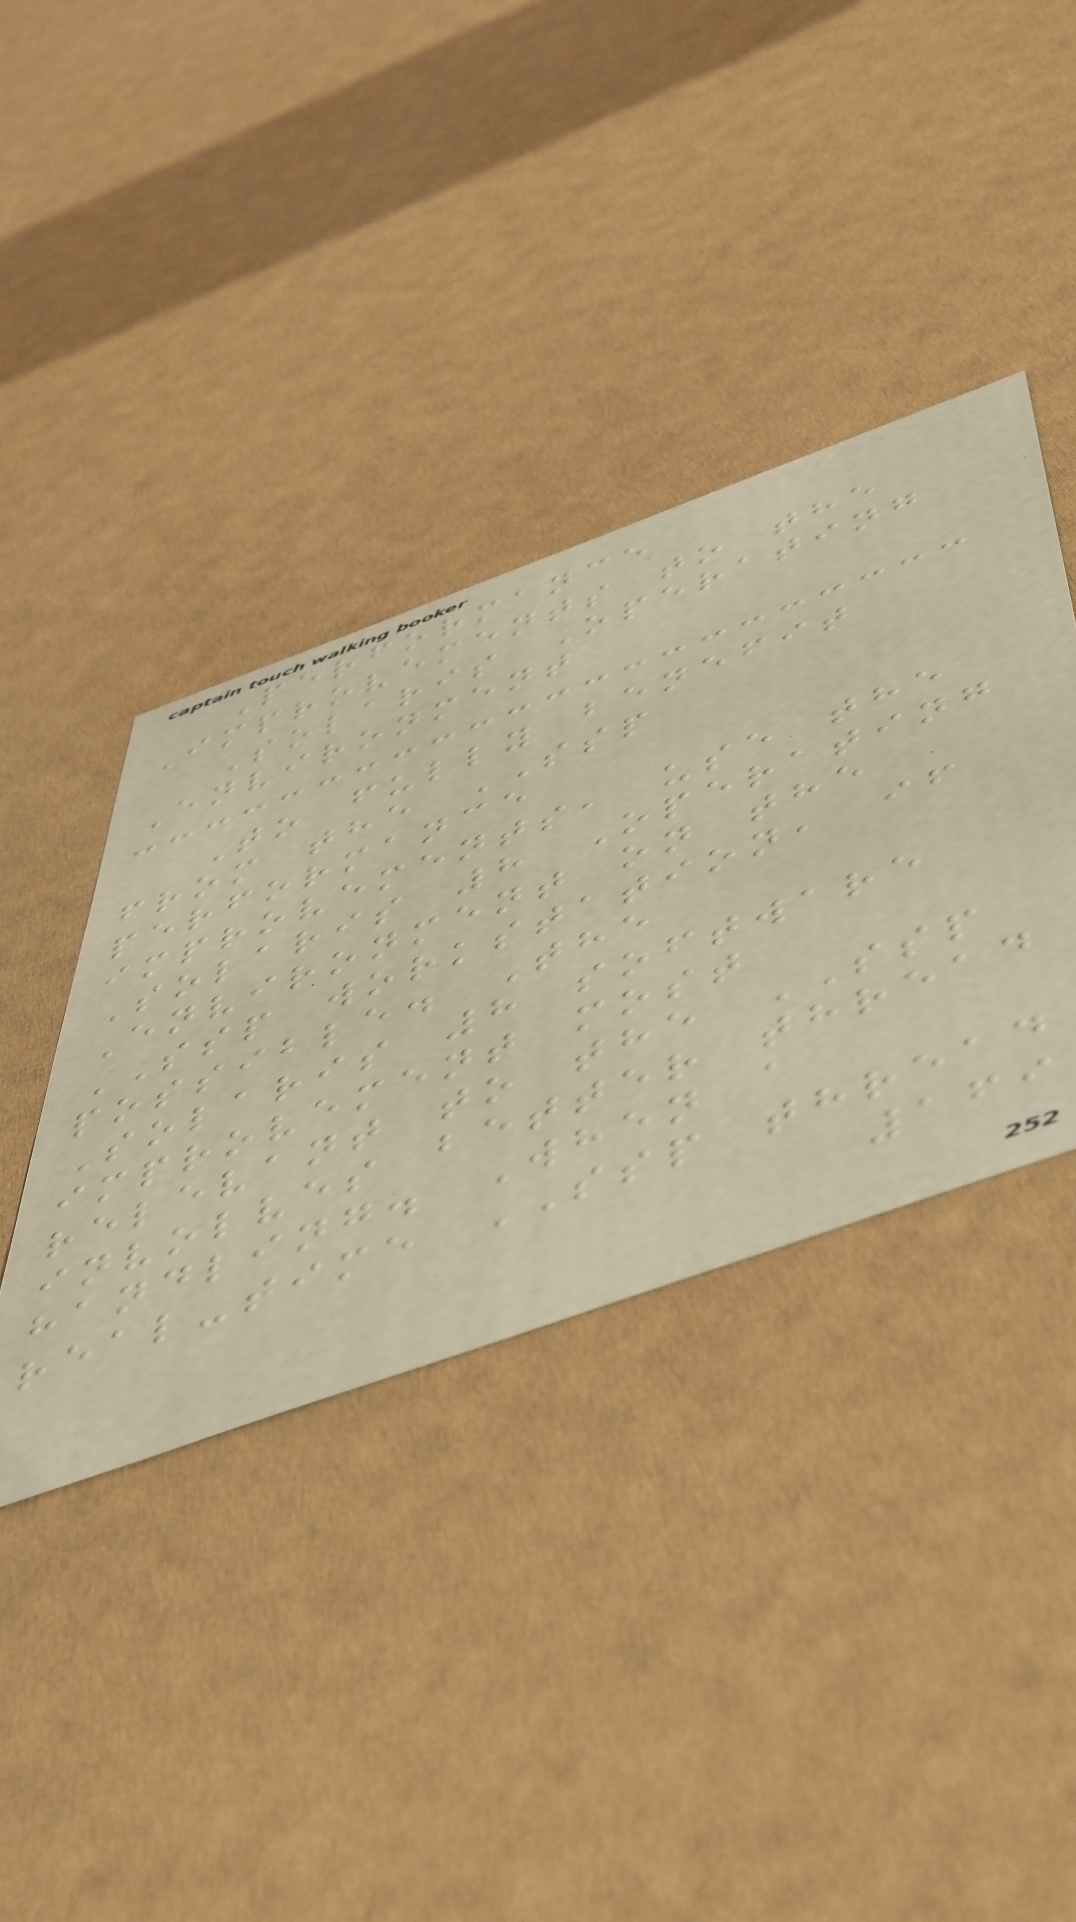Performance
Improvements to the
Solaris Operating
Environment
To fully benefit
from the SSP
performance
improvements, use the
Solaris 8 Operating
Environment on the
SSP workstation, if
possible. The
Solaris 8 software
improvement most
relevant to the SSP
involves better thread
handling. When a
real-time SSP thread
169
